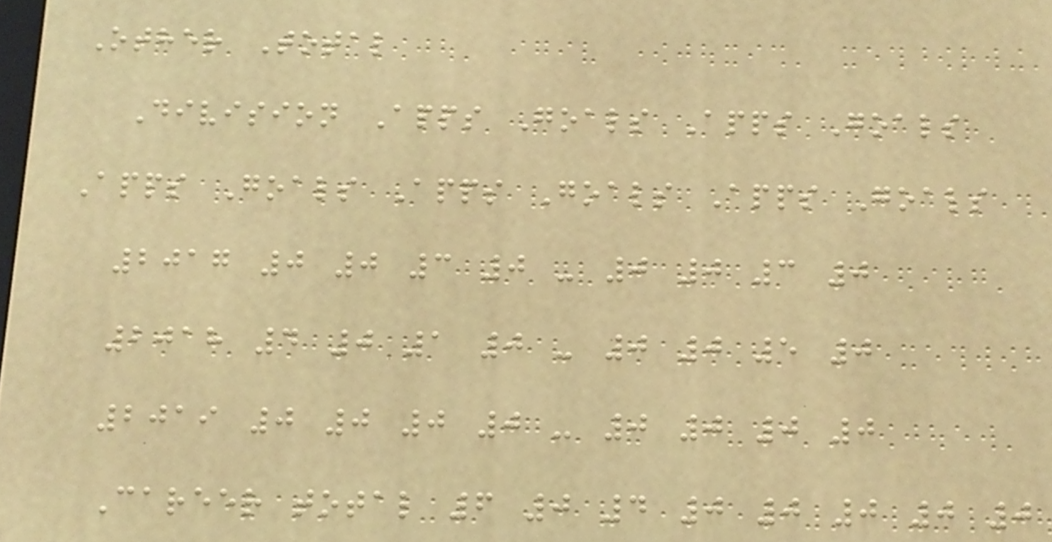Other Total
Division Apps Goals Apps Goals
Apps Goals Apps Goals Apps Goals
2017 0 0 3 0 - 0 0 3 0
2018 4 0 1 0 - 0 0 5 0
2019 0 0 0 0 - 0 0 0 0
Career total 6 0 4 0 0 0 0 0
